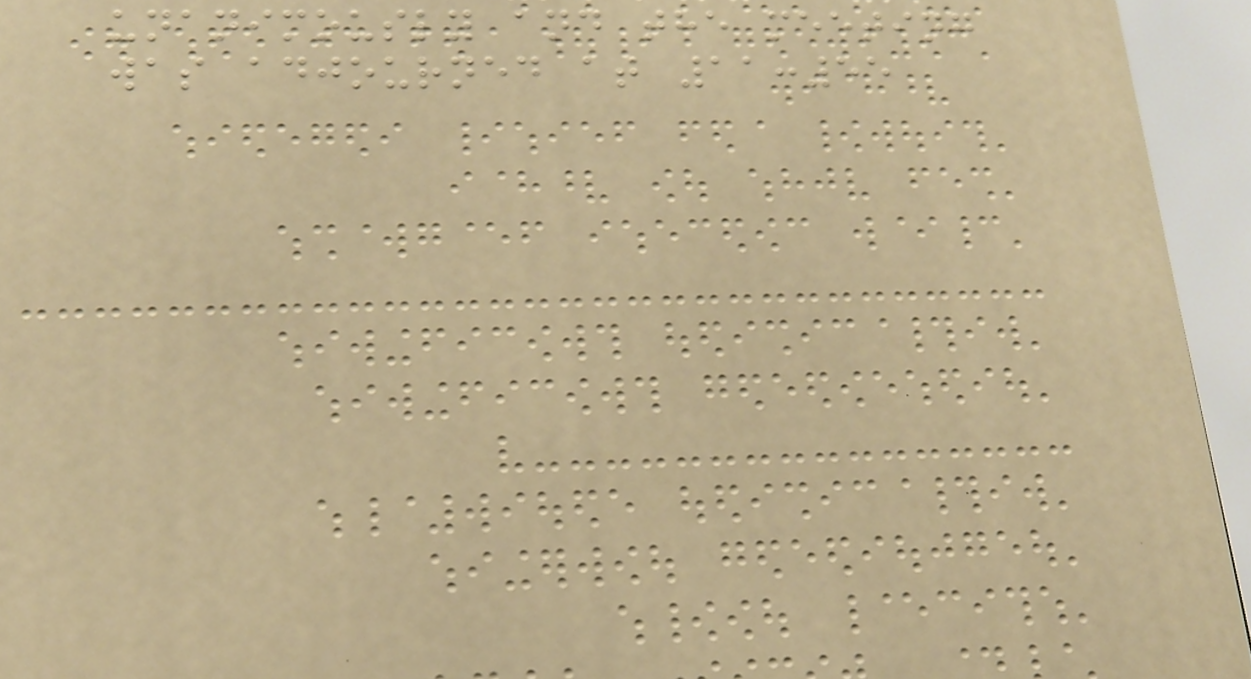unanimously and the meeting
was adjourned at 11:55
